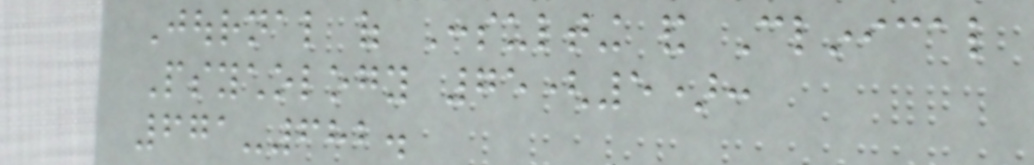Journal of Consulting and Clinical
Psychology 75(5):
671-682.
